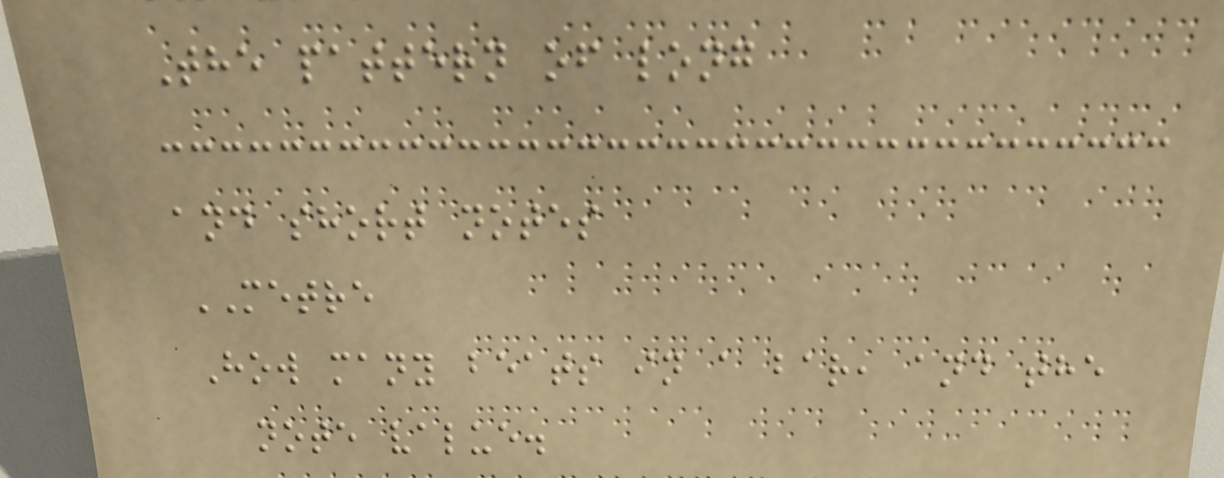The pattern of long
and short notes
METRE
How many beats in a bar, and the
note value.
